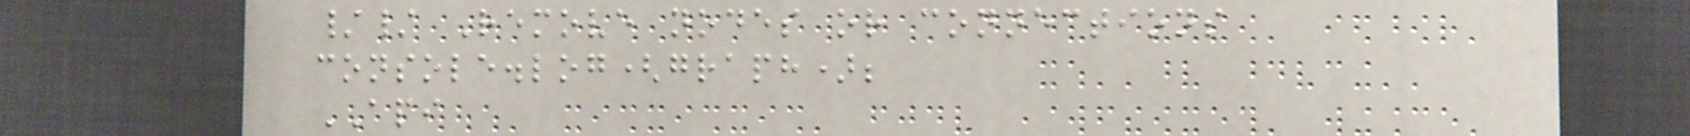// Remove nodes or connections
console.log(graph);
API
